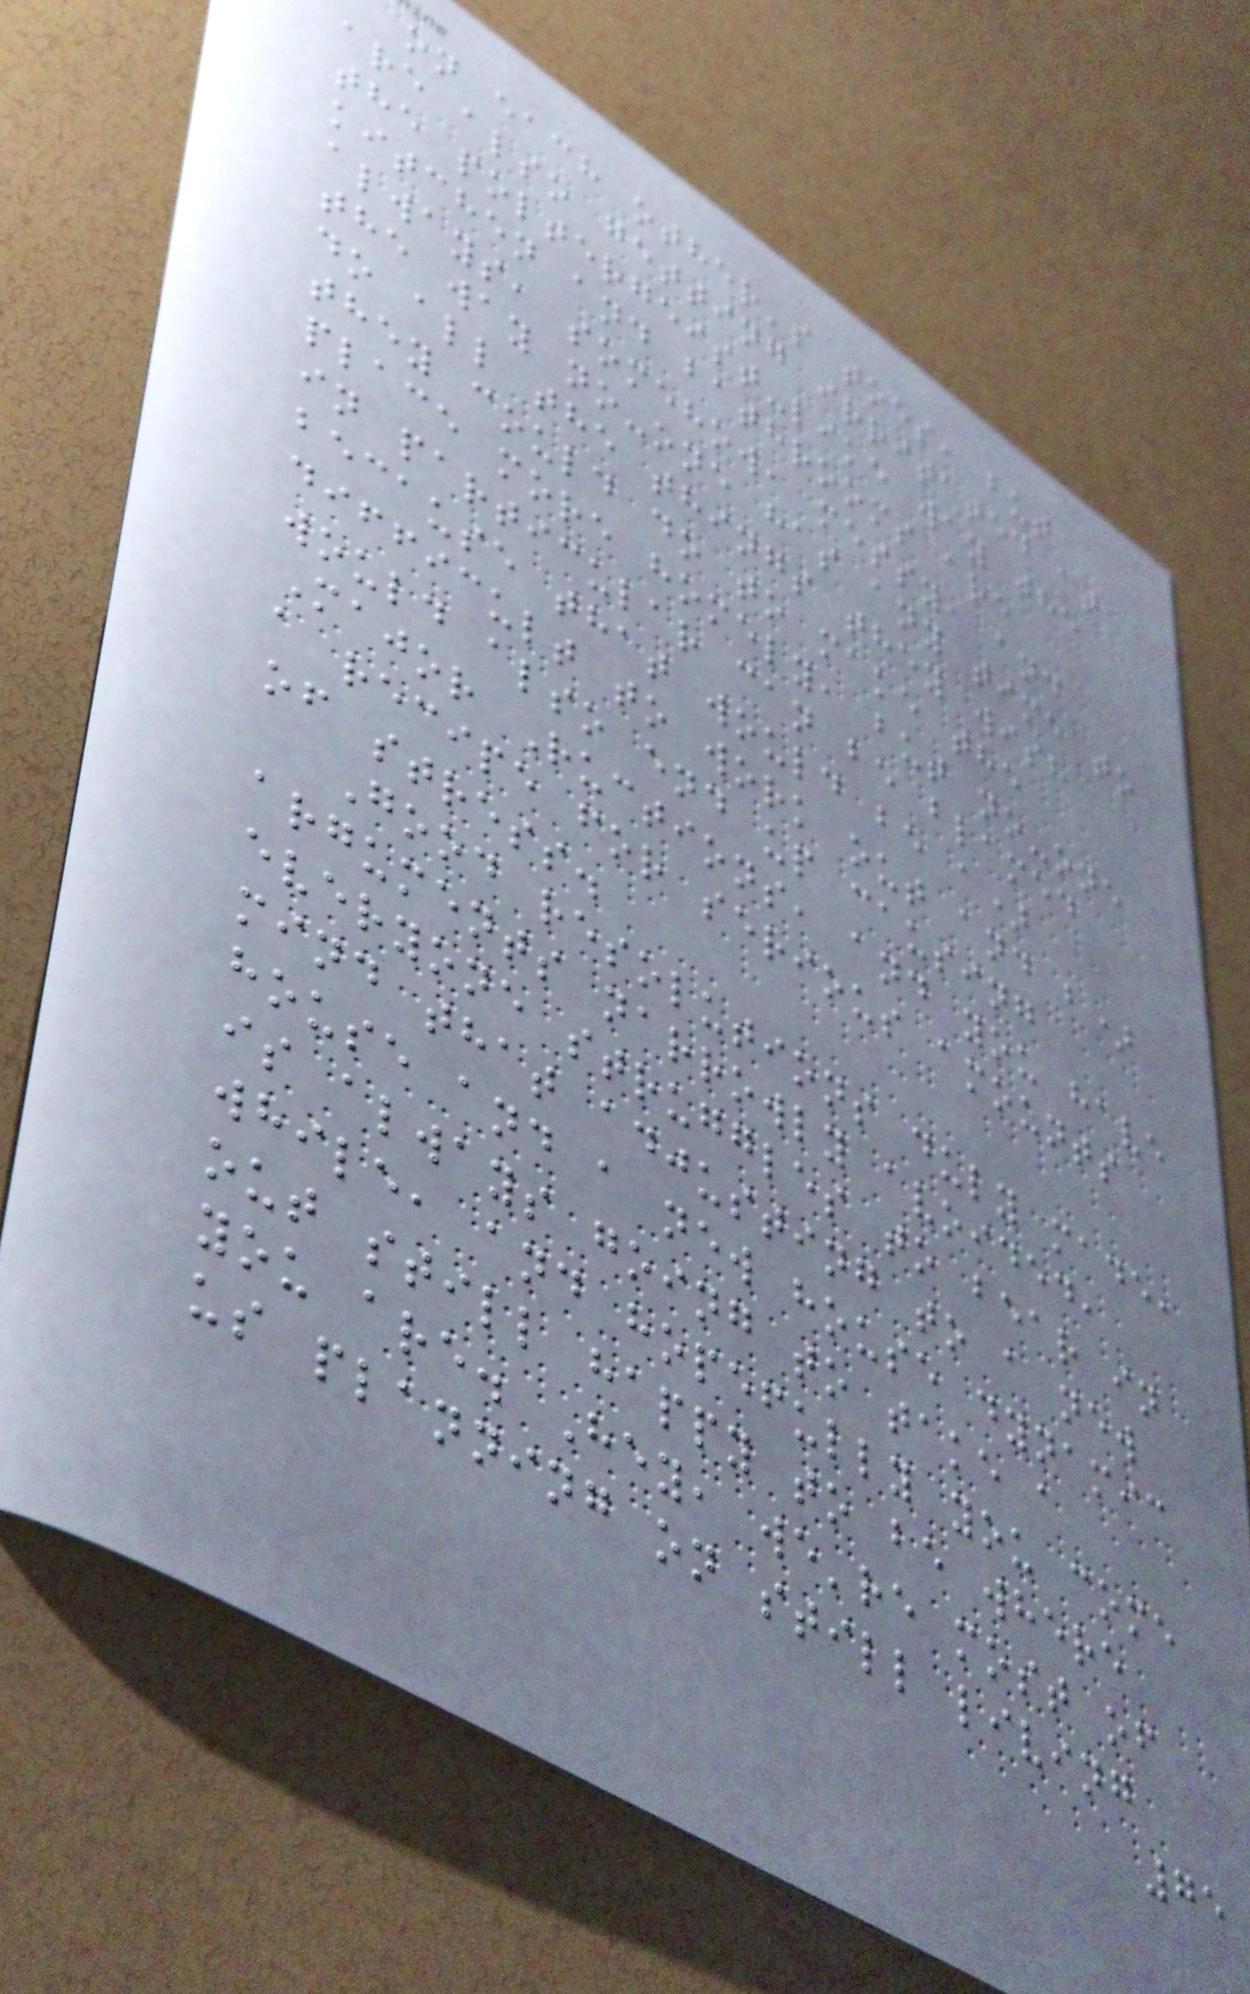on each other's toes, but
are also getting irritated at
the poltergeist-like way the
kitchen and bathrooms are
always, somehow, messy, and
the way no-one has any time to
do all the things they wish
they could do to make the
place more homely, but no-one
in particular can be blamed
because that would be a)
difficult to work out and b)
would also end up causing
Major Ructions, and you have
a recipe for serious amounts
of stress.
Good resolutions duly made,
arguments narrowly avoided,
everyone struggles to bear in
mind that adjusting to a new
house and a new house dynamic
is always going to take a
while, and hopefully you come
out still happy to be where
you are. Hey, we're most of
us planning on still living
75
